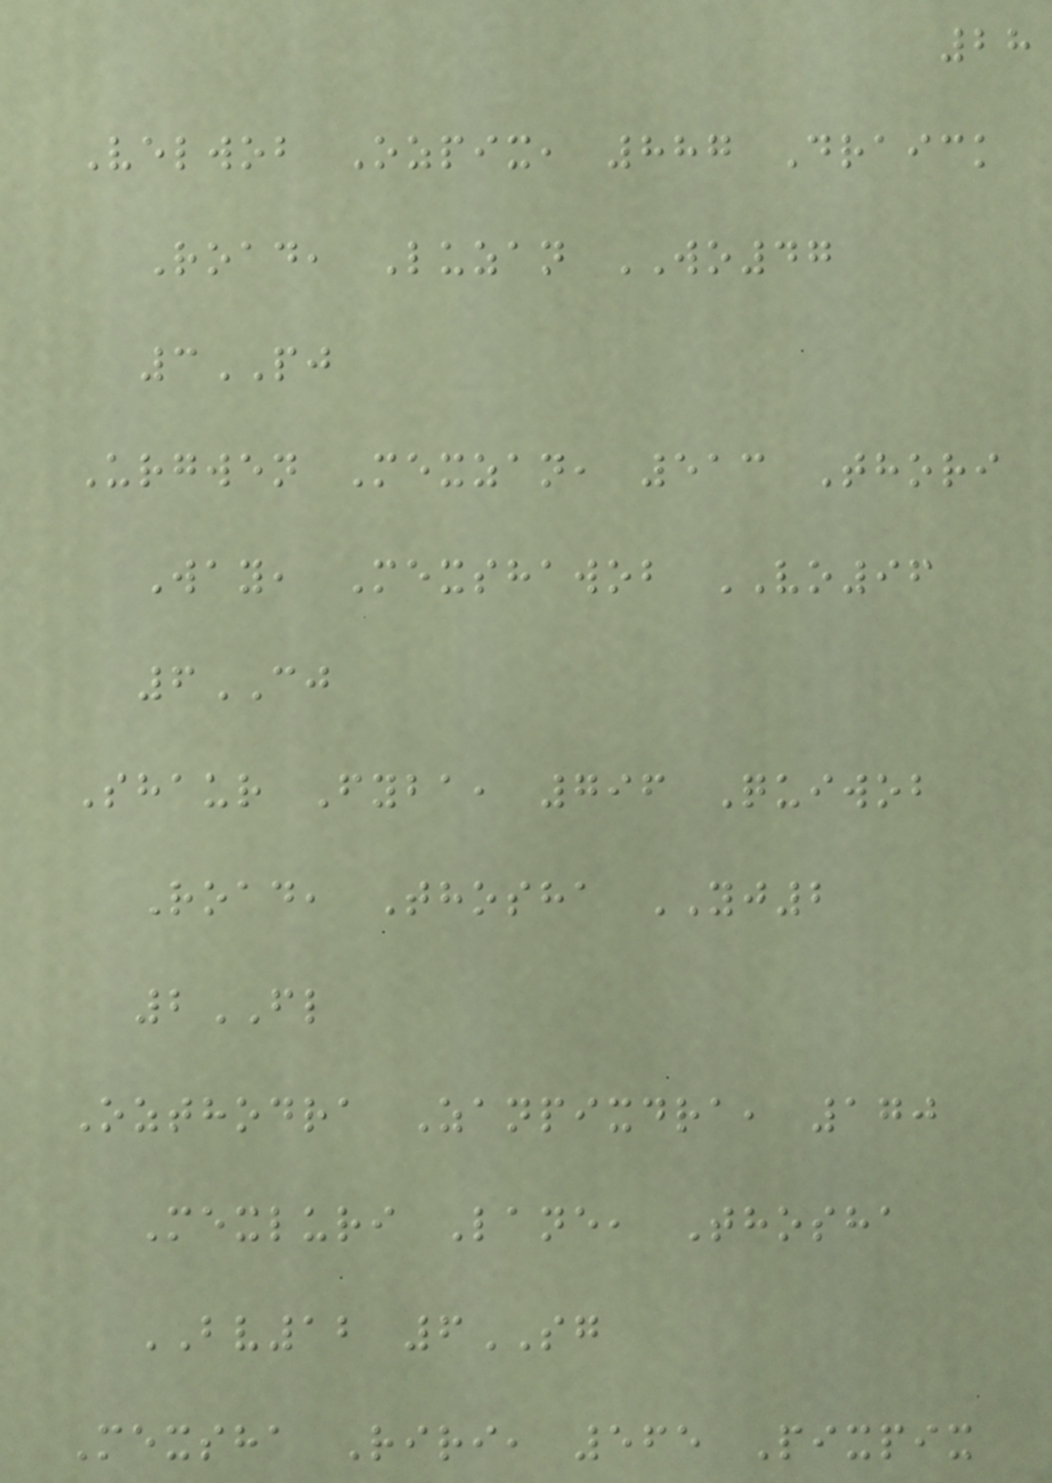28
Velwob Ozpix, 887 Draick
Road, Luzan WO47
3PJ
Urgwen Mexzan, 513 Thori
Way, Mexshawob VO96
6CJ
Shaur Fyba, 796 Quiwob
Road, Thosha YJ2
2FL
Ozthodra Zanpixdra, 170
Mexluri Lane, Thosha
BV12 6SG
Mexsha Riri, 565 Pixpix
